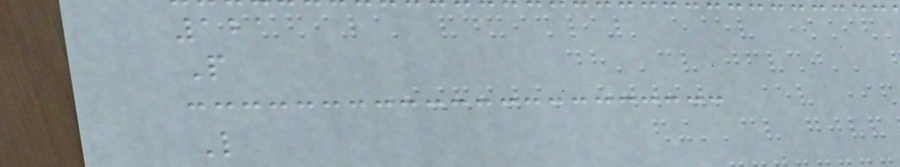121
P
L
